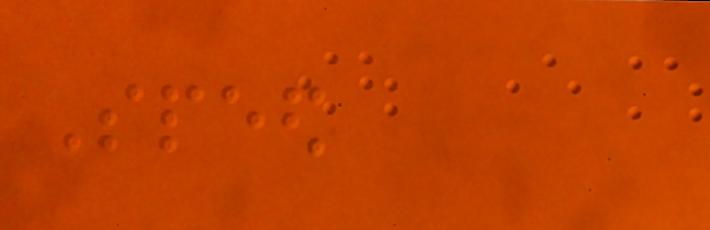Speed
